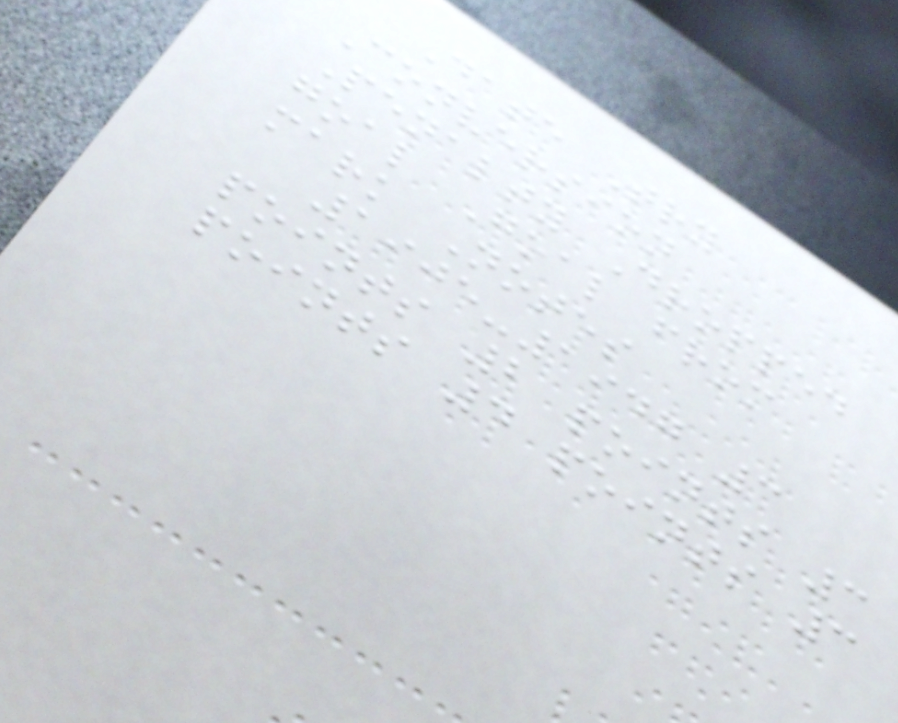Date Try
Conversion
Penalty Dropped
goal Goal from
mark Notes
1905-1947 3
points 2 points 3
points 4 points 3
